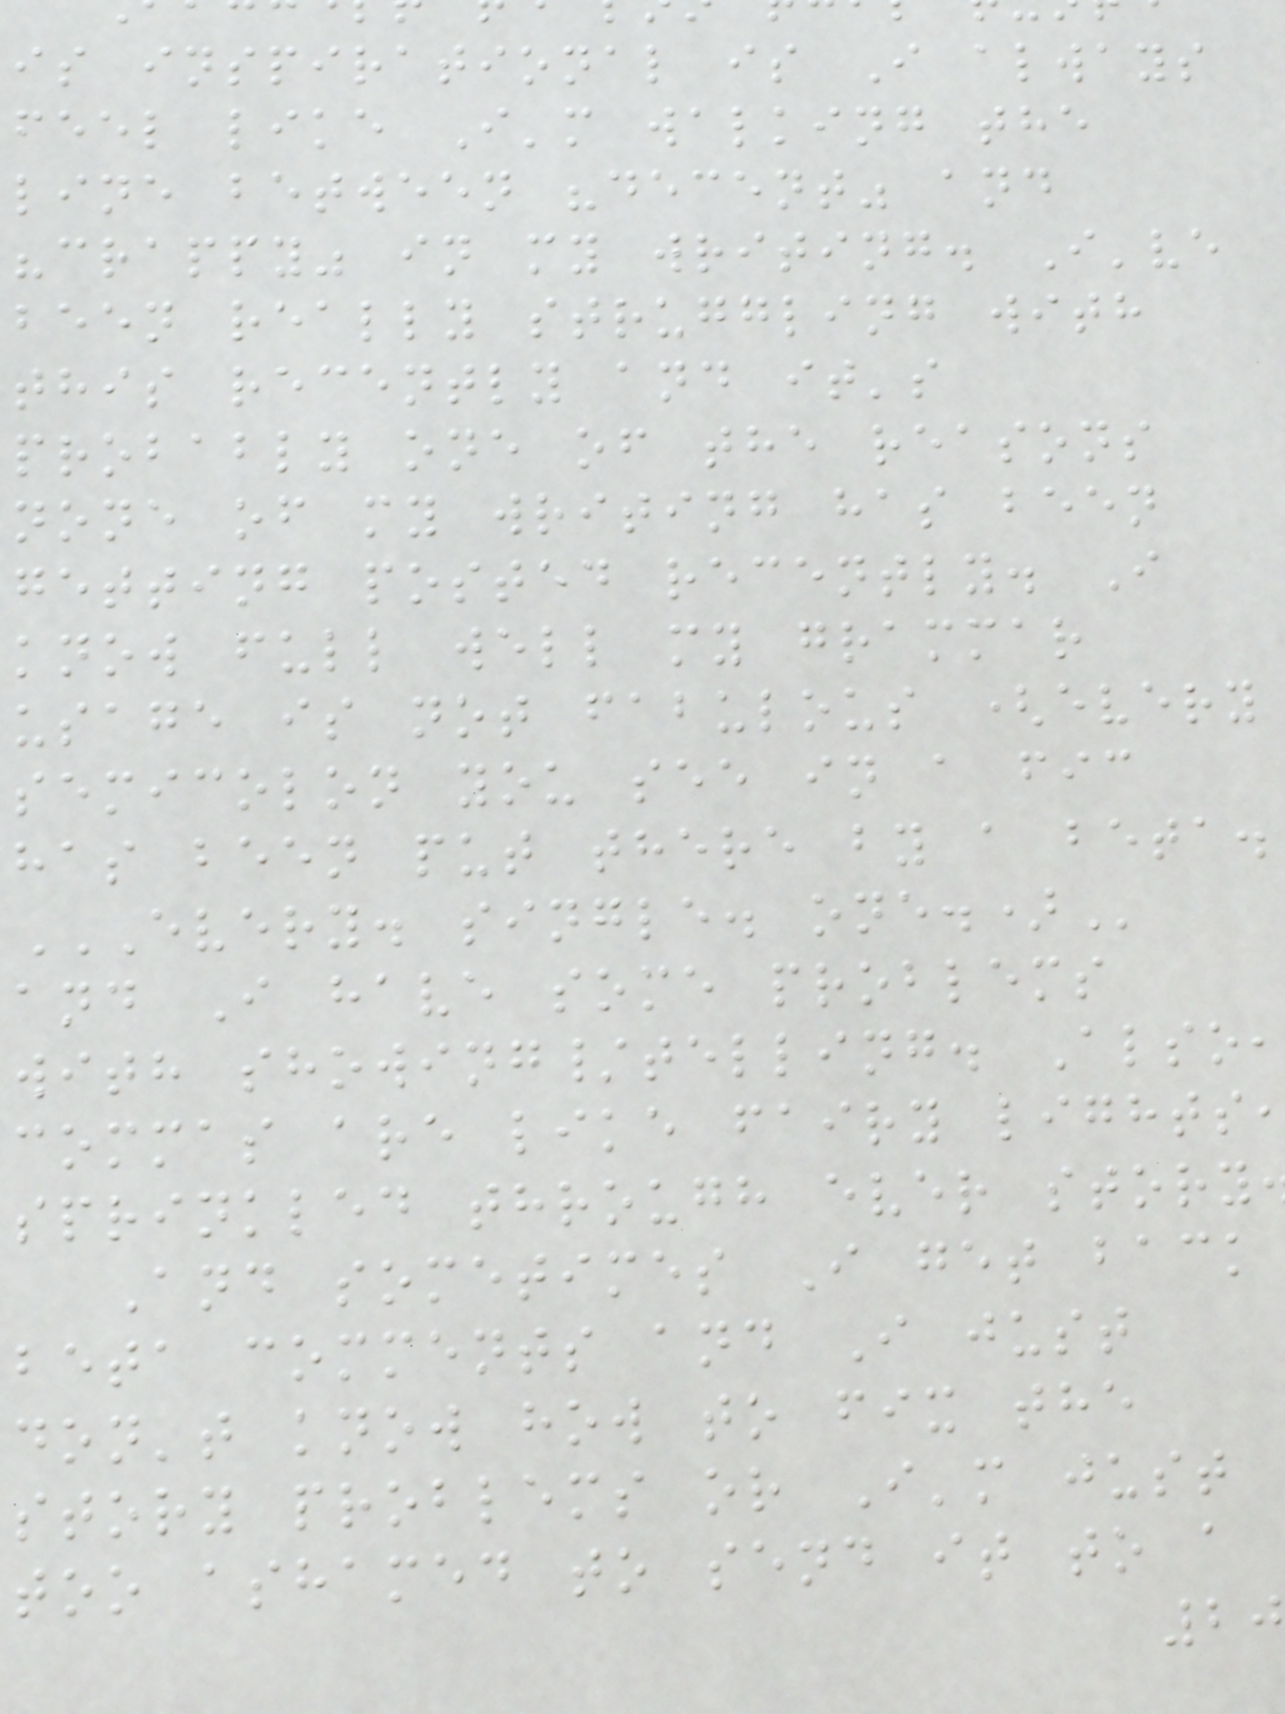is inspirational is I always
feel like I'm walking the
line between "decent" and
"crappy" in my writing. I've
been really struggling with
this recently and it's
probably one of the reasons
none of my writing has been
getting posted recently. I
know full well my grammar
usage is not fabulous (every
semicolon you see in a fic
has been put there by a beta.
EVERY. SINGLE. ONE.)
and I have some problems
with showing/telling. Also,
commas are like fairy lights
sprinkled through ever story
And sometimes I get back
beta comments and I just
don't know how to fix the
story problems or I'm just
too ashamed to send it to a
